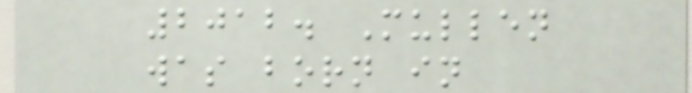2012. Mullen
was born in
